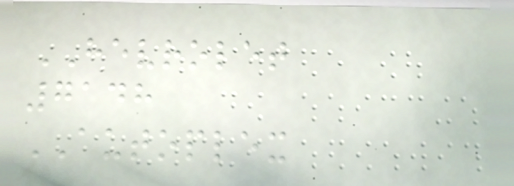HEVROLET
7148
AUTOPLEX
